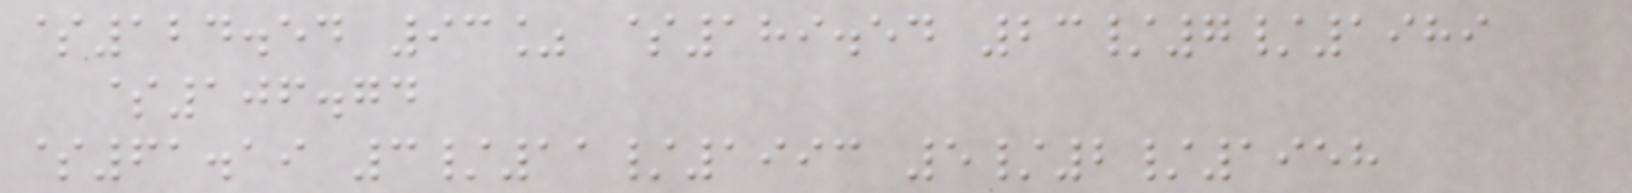$124.54 93% $189.54 23/7/1989
$106.74
$61.19 3/11/1993 5/2/1958
